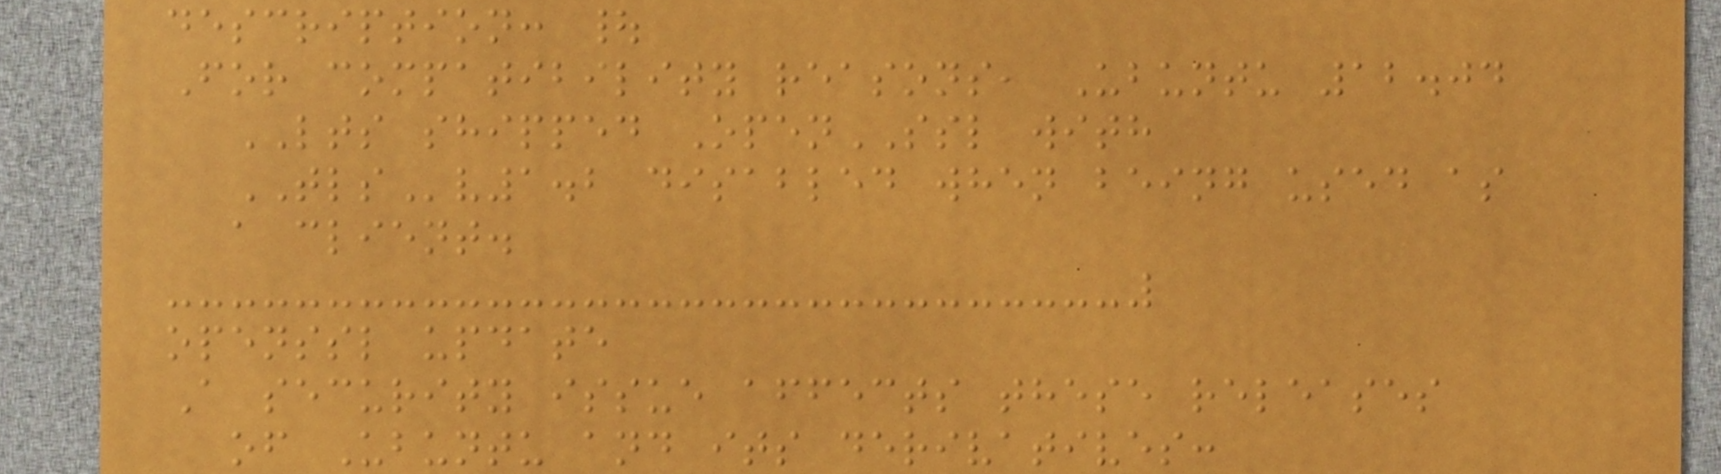description: |
For compatibility reasons, Ubuntu 12.04
LTS shipped OpenSSL with
TLSv1.2 disabled when being used as
a client.
openssl update
A security issue affects these releases
of Ubuntu and its derivatives:
